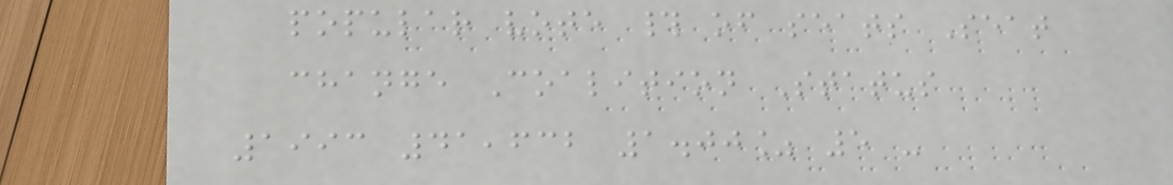popular vote # of seats Seat
change Coalition Status
1993 41,632 1.00% 5 -
